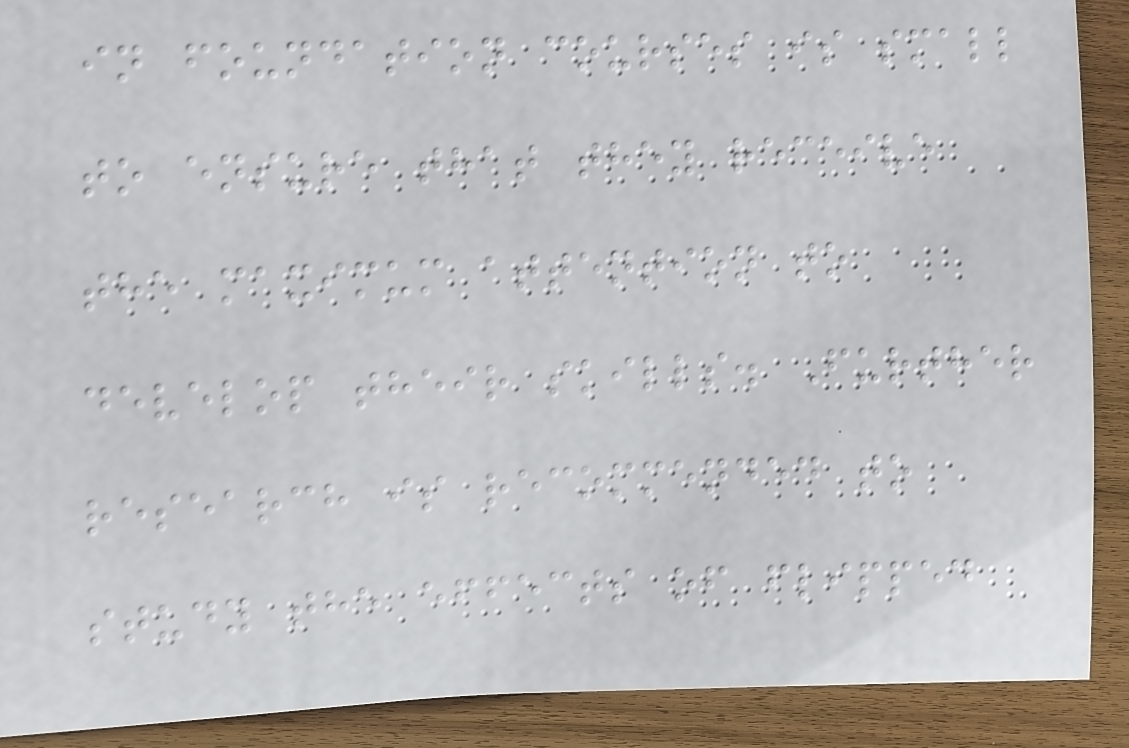in foundation courses is small
to ensure that they receive
the maximum attention to
develop their skills. Further
research is recommended to
study the effects of flipped
